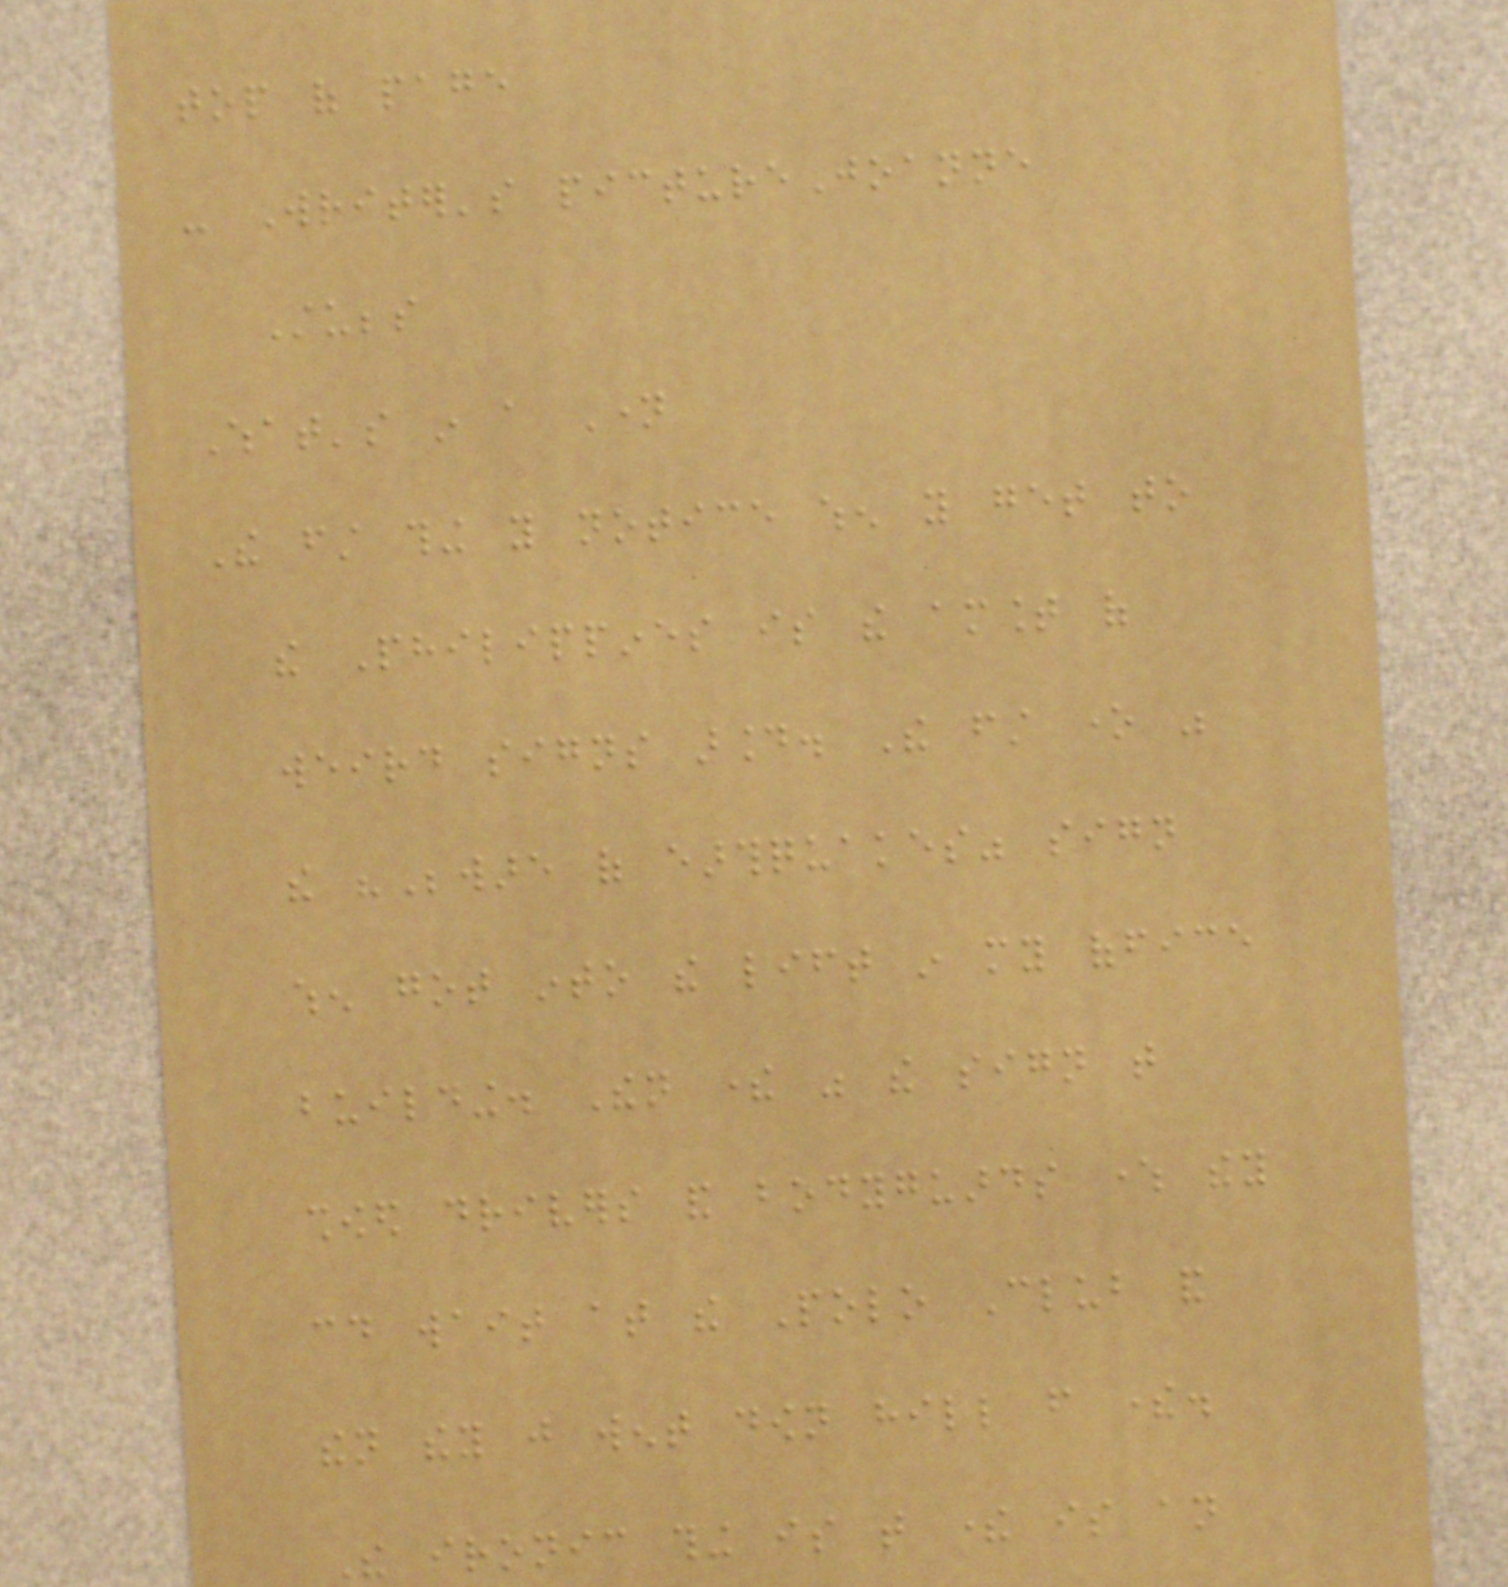top of page
- Writer's pictureJoanne
Stubbs
What's in a Name
The first thing you notice when you get to
the Philippines is the amount of
weird signs around. The first one was
the "Beware of earthquakes" sign
when got into the lift in my office
building. Then there was the sign that
showed drivers and bodyguards where they
could wait at the Polo Club and
then they just went down hill from there.
The ironic thing is that there is an
